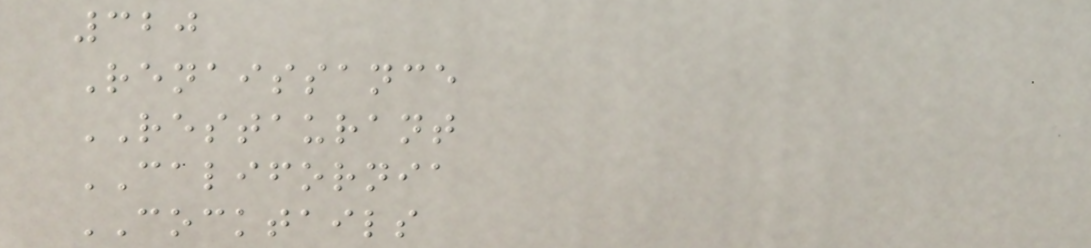320
Renaissance
RESTAURANT
CALIFORNIA
COCKTAILS
